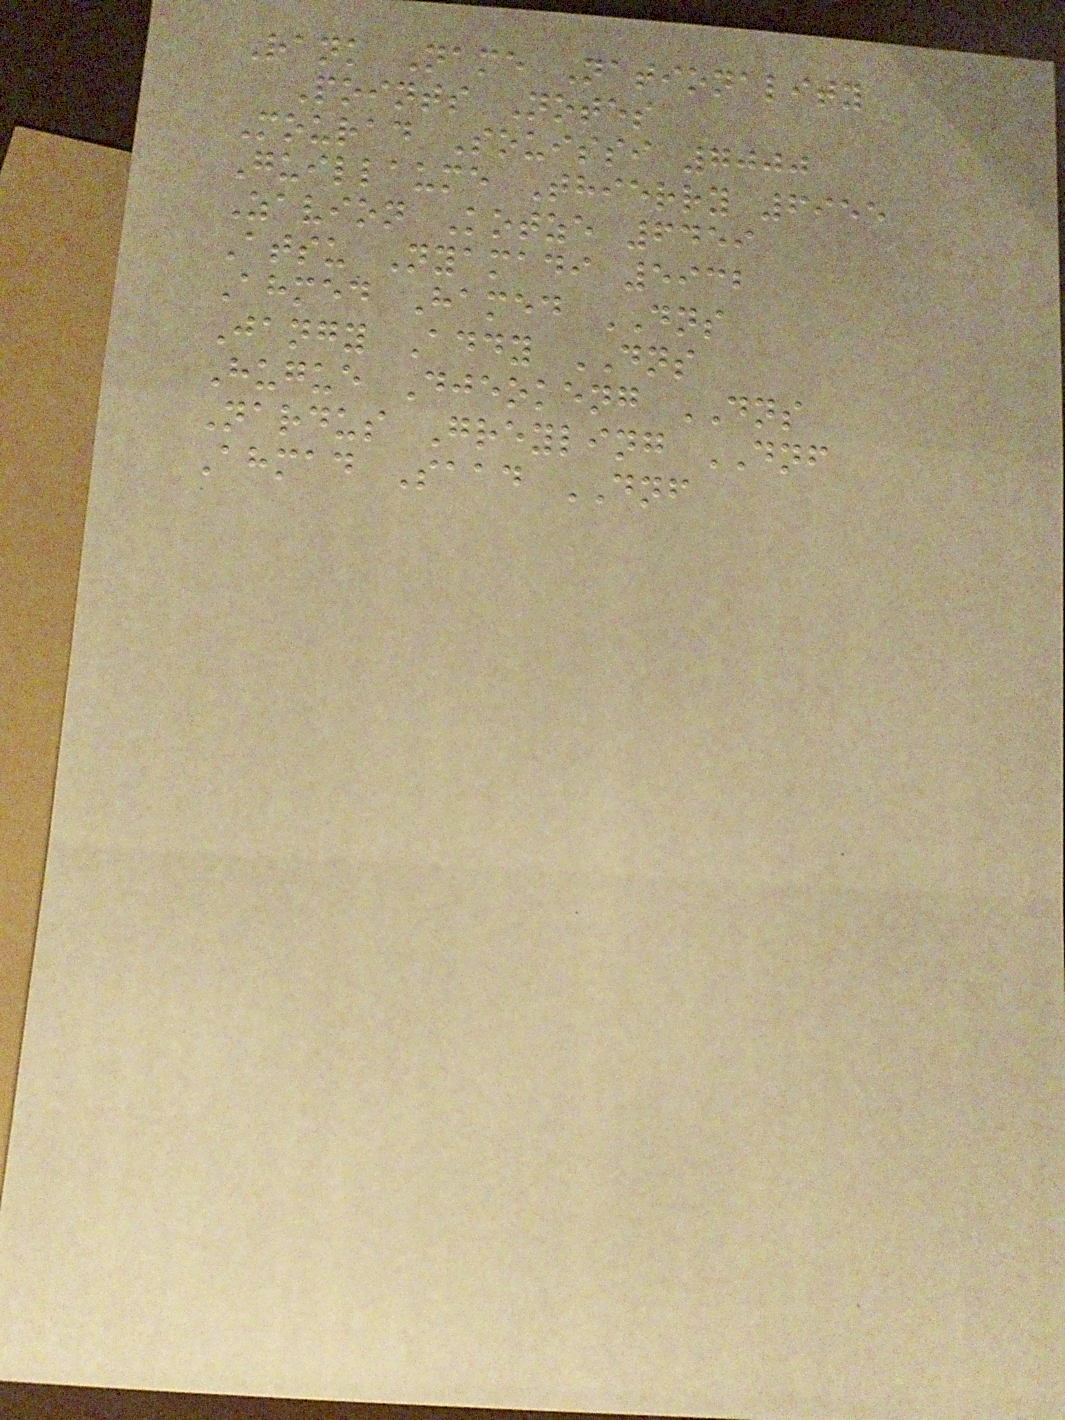Rank Name Nationality
Points Notes
Mourad Souissi 7000
Guillaume Thierry 6955
Zavion Kotze 6459
Atsu Nyamadi 5932
Ahmed Hamed DNS
Jangy Addy DNS
Hugue Djeokeng DNS
Nardus Greyling DNF
Ahmad Saad DNF
